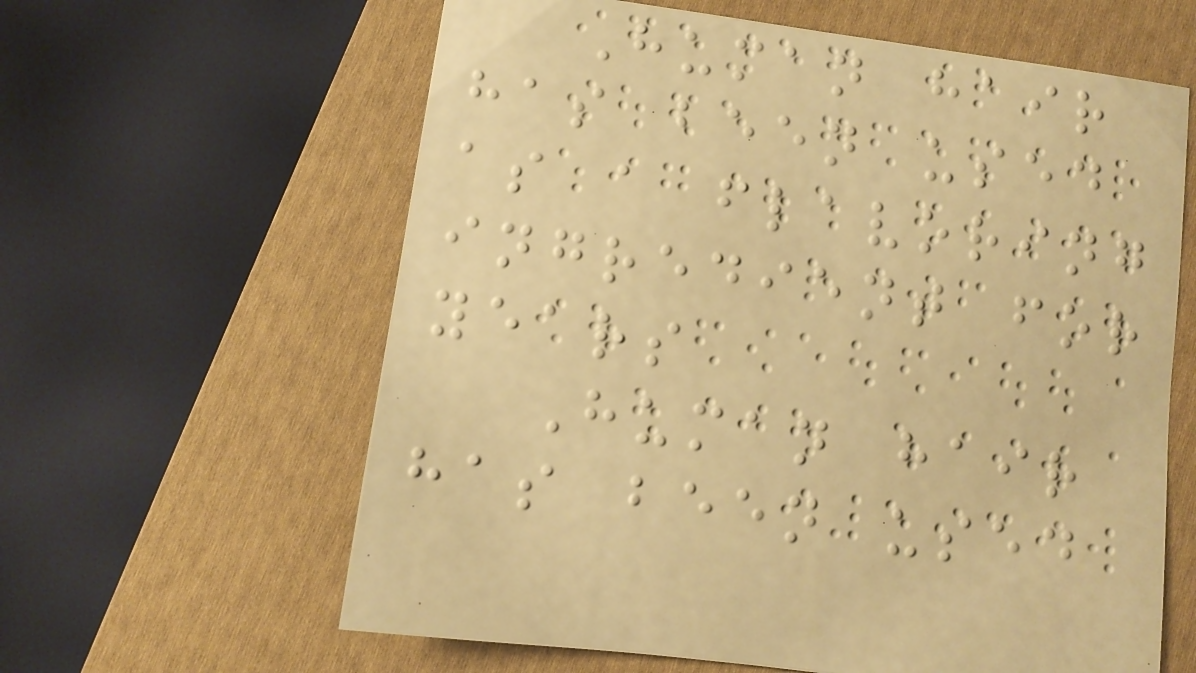Human hair
has been used
as a flavoring
ingredient for
years
Human hair
has been used
